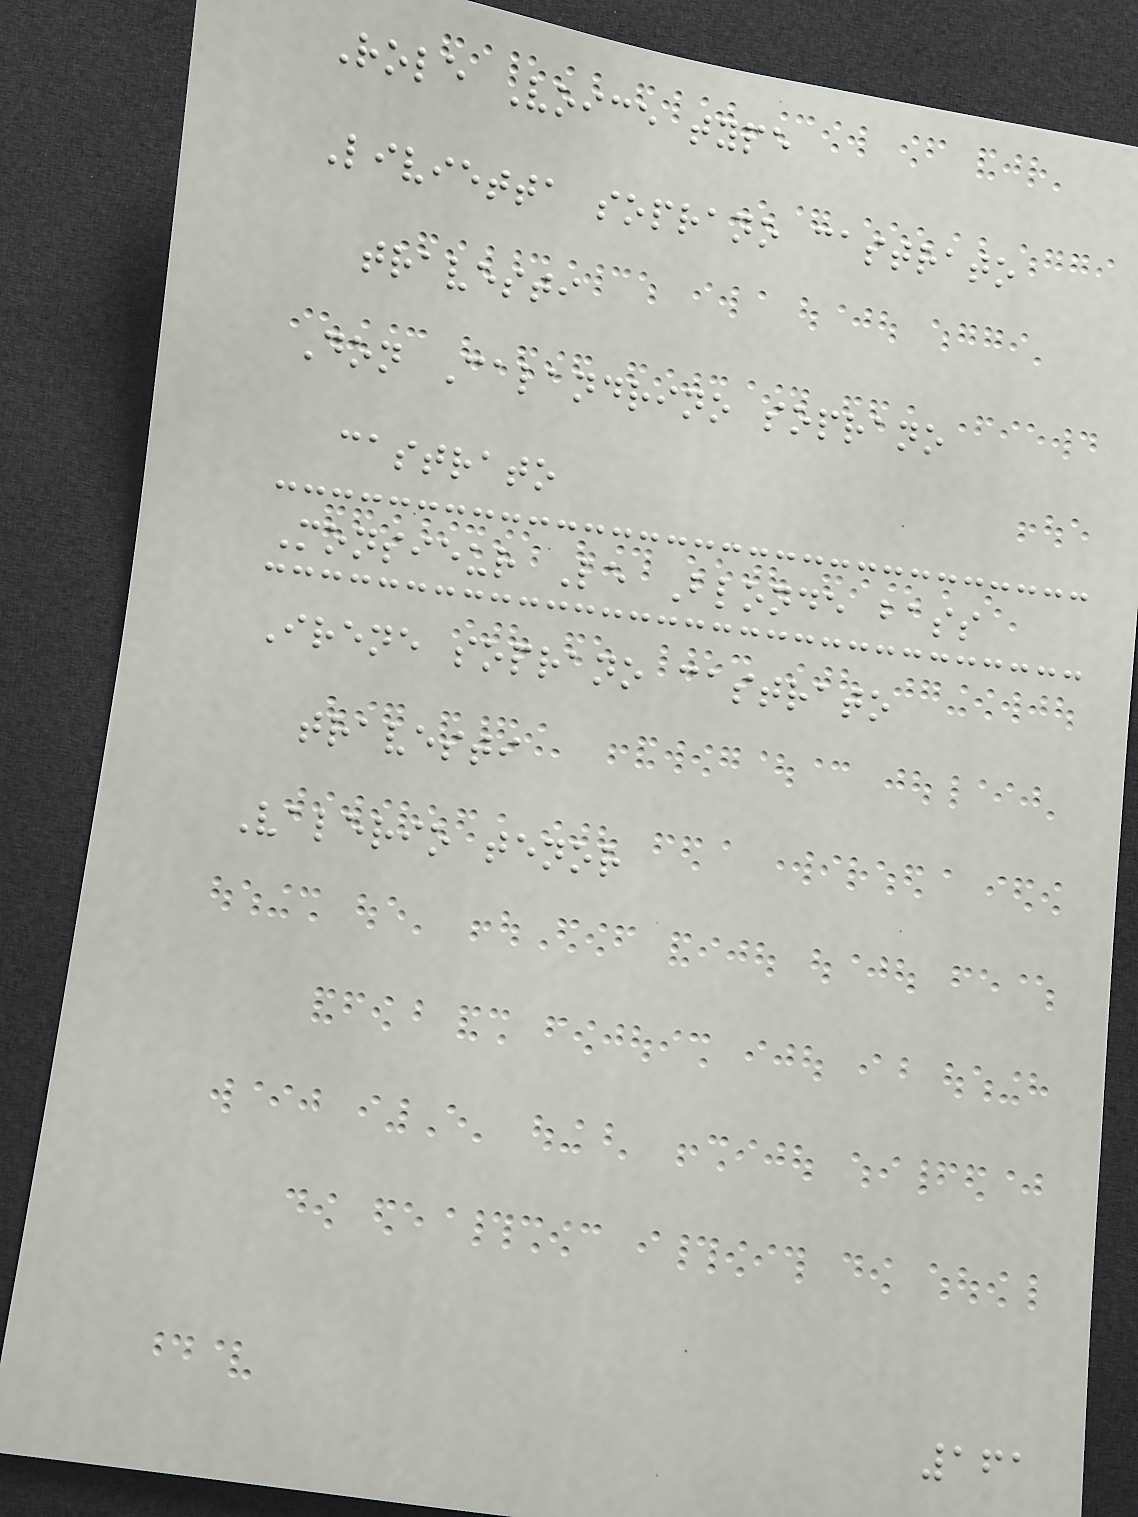Role Voice type
Livietta soprano castrato
travesti
Don Calandrino soprano
castrato
Monsieur Le Blonde bass
Irene soprano castrato
travesti
Valerio tenor
161
